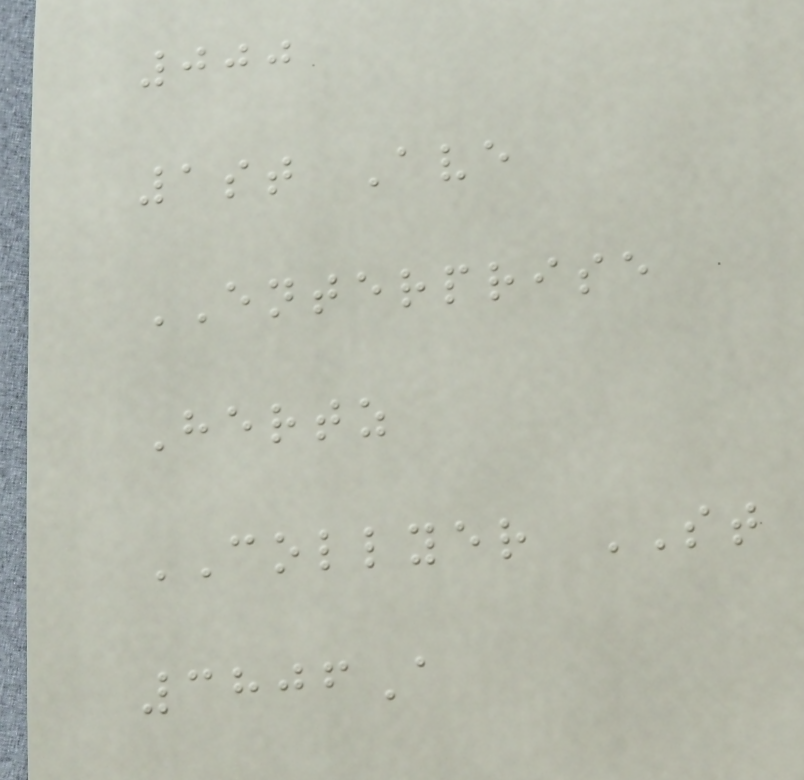000
1st Ave
ENTERPRISE
Hertz
COLLYER ST
3806A
